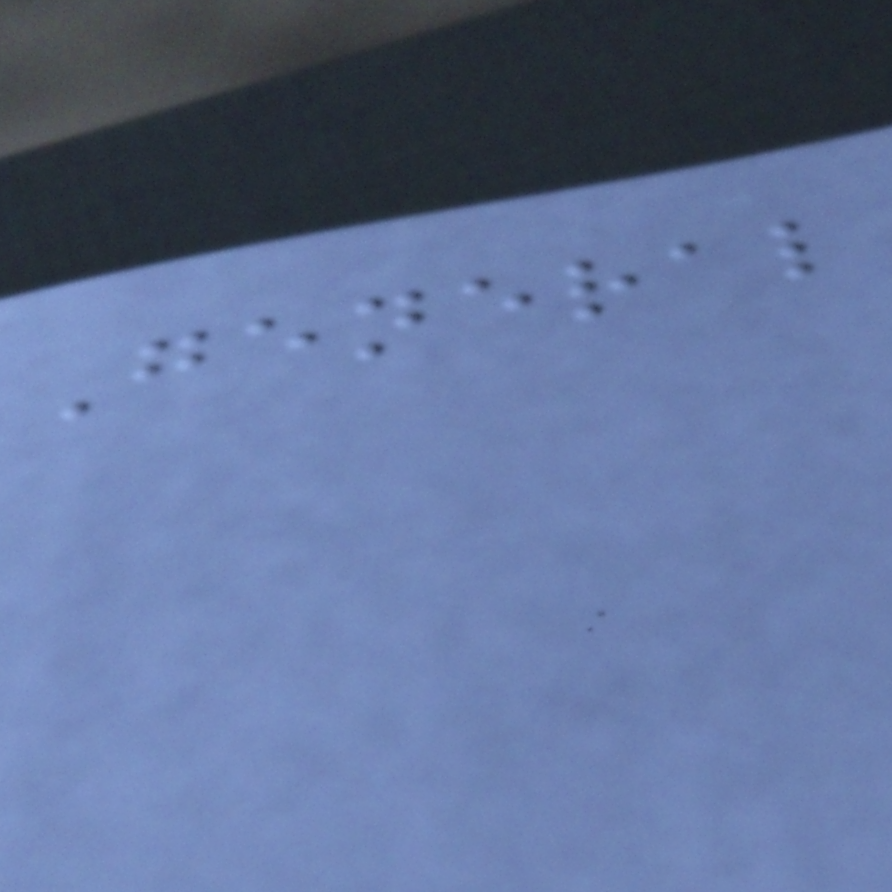General
